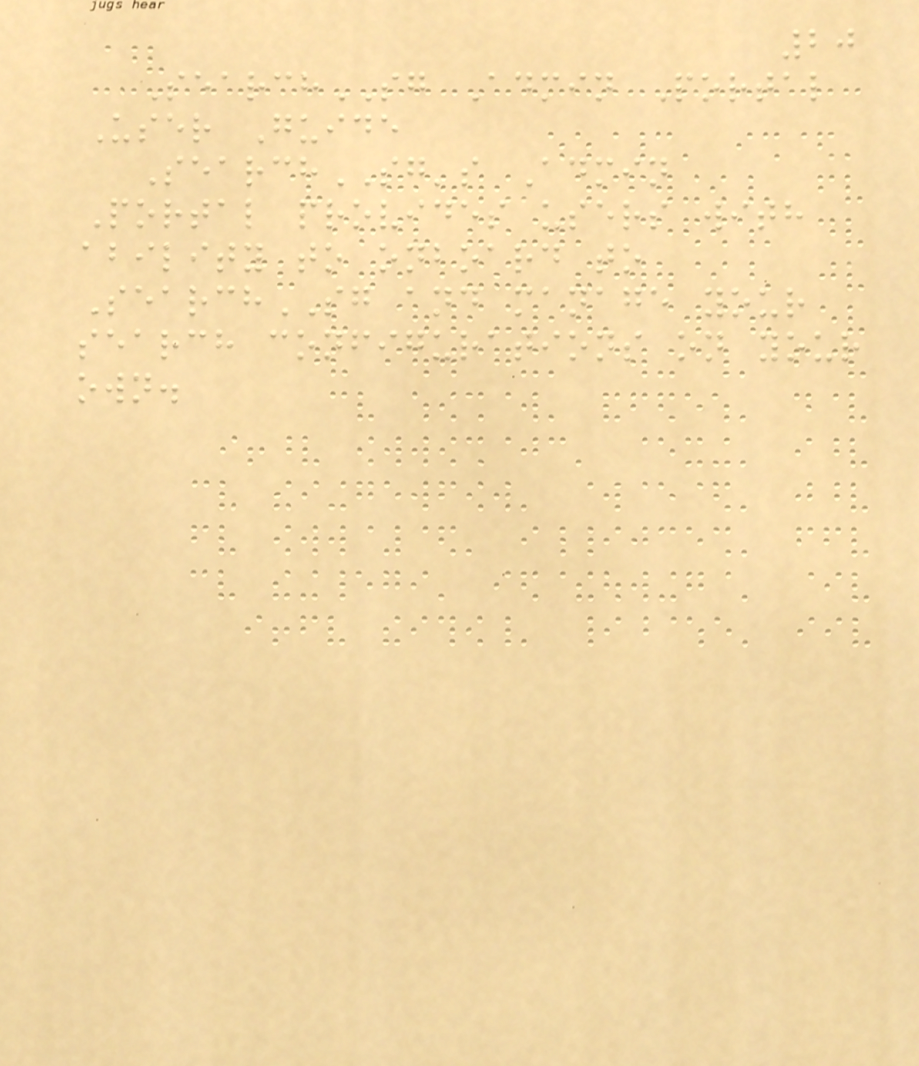20
SearchSG Admin Portal
User Guide
SearchSG's Admin
Portal provides users with
ability to onboard to
SearchSG and manage your
search configurations on your
own.
